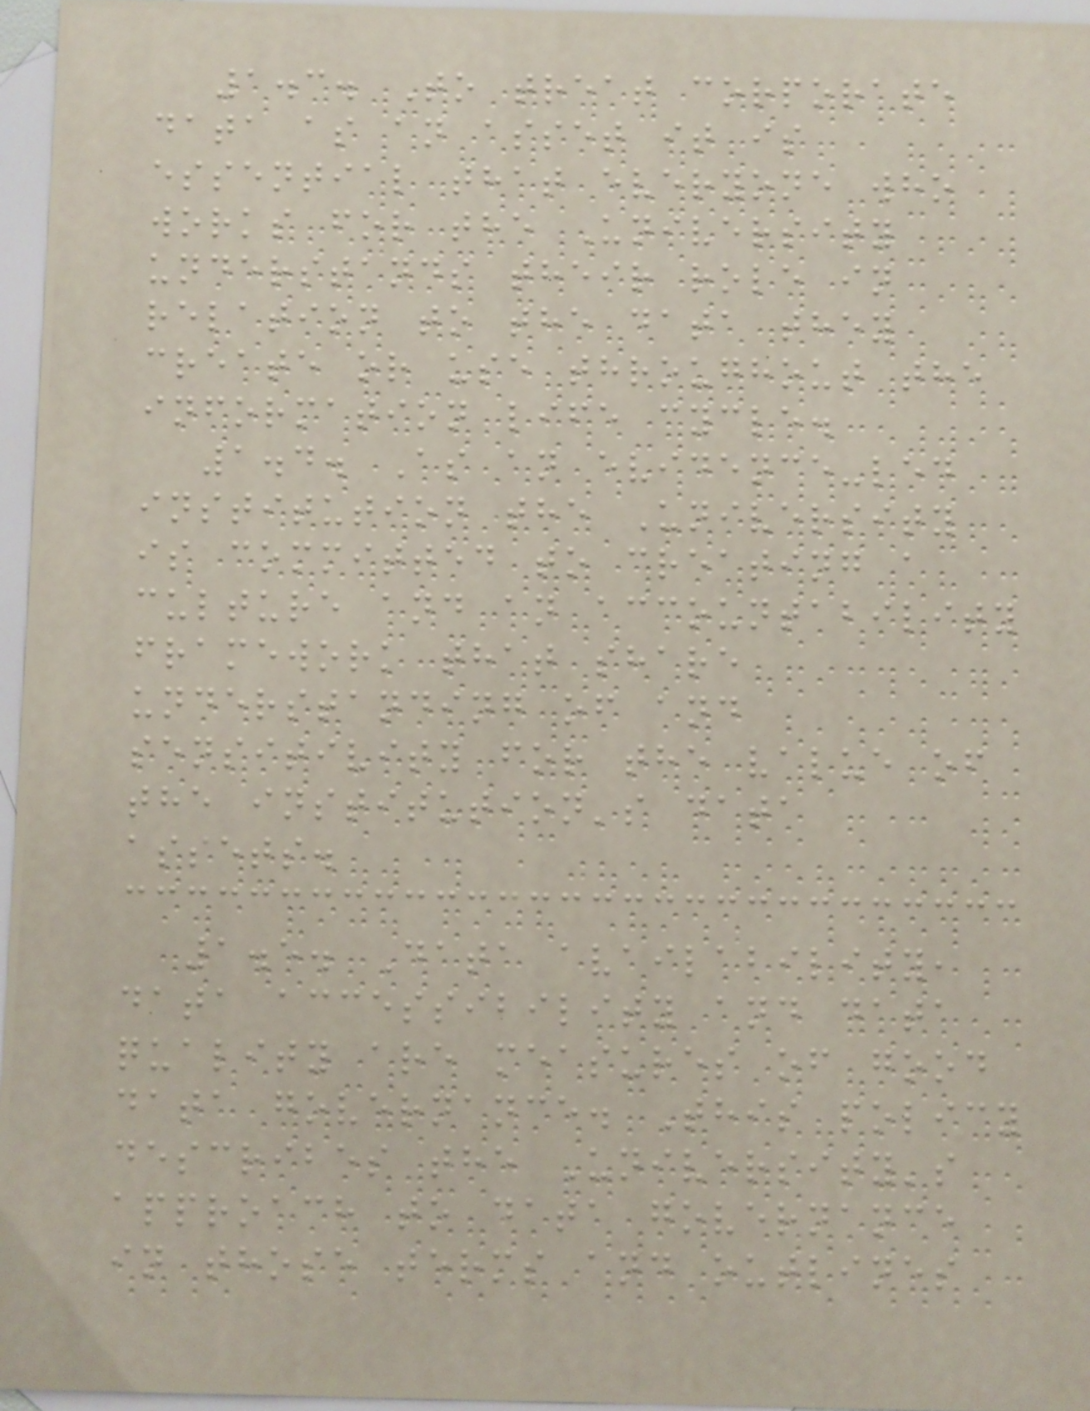1.3. To treat corporate
data as an asset it is
essential that everyone who
works for the University
understands their role in
relation to the data they
create or use throughout the
information life cycle.
1.4. As an evidence-led
institution the University
is committed to creating a
culture and an accountability
framework that share
understanding of and
sensitivity for the value of
the institution's data
assets.
1.5. Data availability,
data accessibility and data
quality are measures of good
data governance. This policy
describes the University's
approach to data governance
in those terms and outlines
